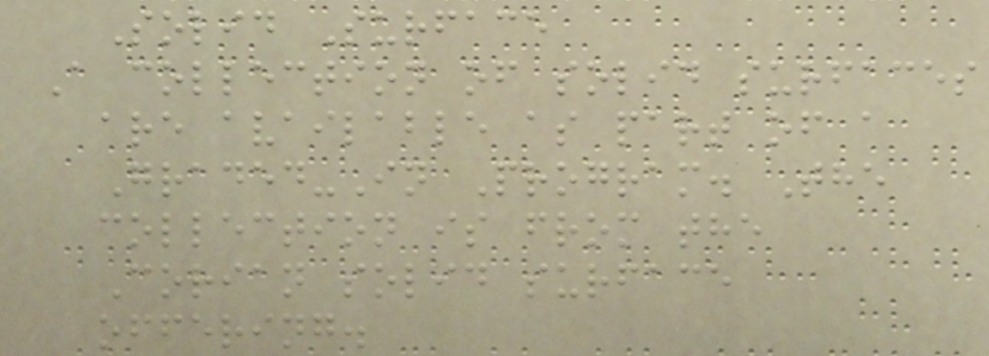Solid Surface
A collection of solid surfaces
are available as part of a
Graded-In Program. The
collection is from the
Corian solid surface
offering.
